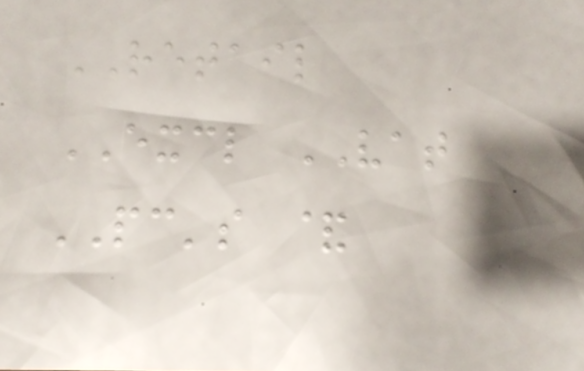RETAIL
EXCL VAT
PC's &
